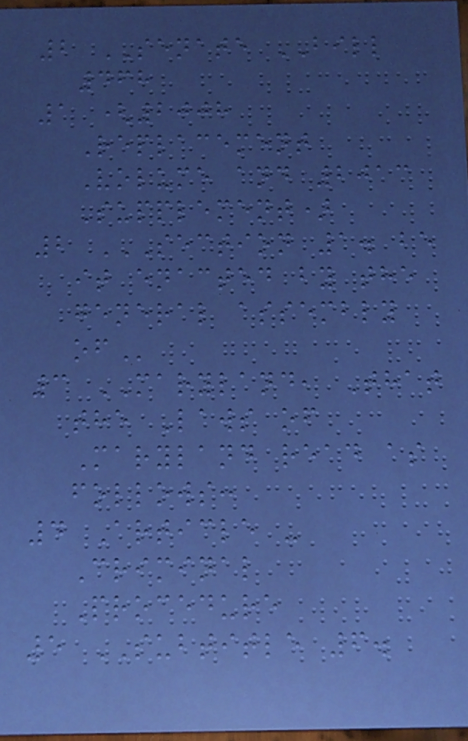2 SENATE BILL
468
1 (2008
Replacement
Volume and 2013
Supplement)
2 SECTION 1. BE
IT ENACTED BY THE
GENERAL ASSEMBLY
OF
3 MARYLAND, That
the Laws of
Maryland read as
follows:
4 Article -
Criminal
Procedure
5 SUBTITLE 6.
